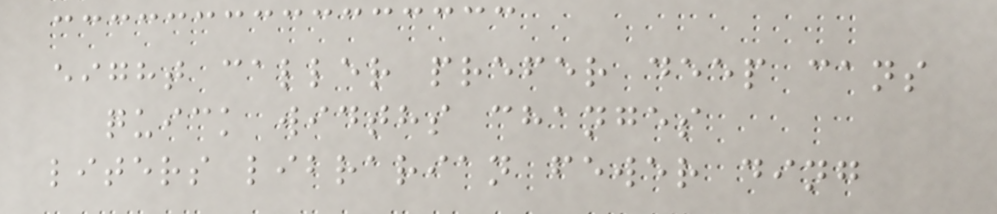eight caller prefer deep cans
quick widths changes
liters librarian fewer ding
